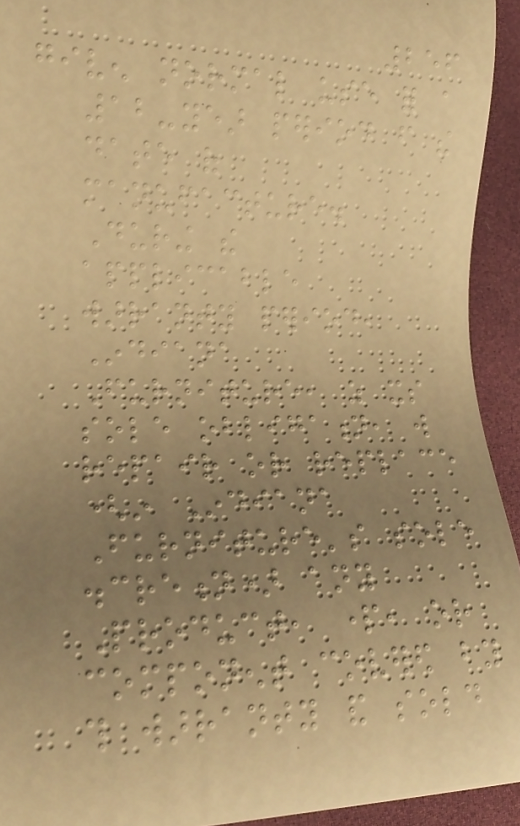256
given normal use for a
12-year period from the
date of
manufacture.
During the
applicable
warranty period,
Indiana
Furniture, as its
sole obligation, will
repair or replace
(in Indiana
Furniture's sole
discretion) any
Product, part, or
component covered by
this warranty and sold
